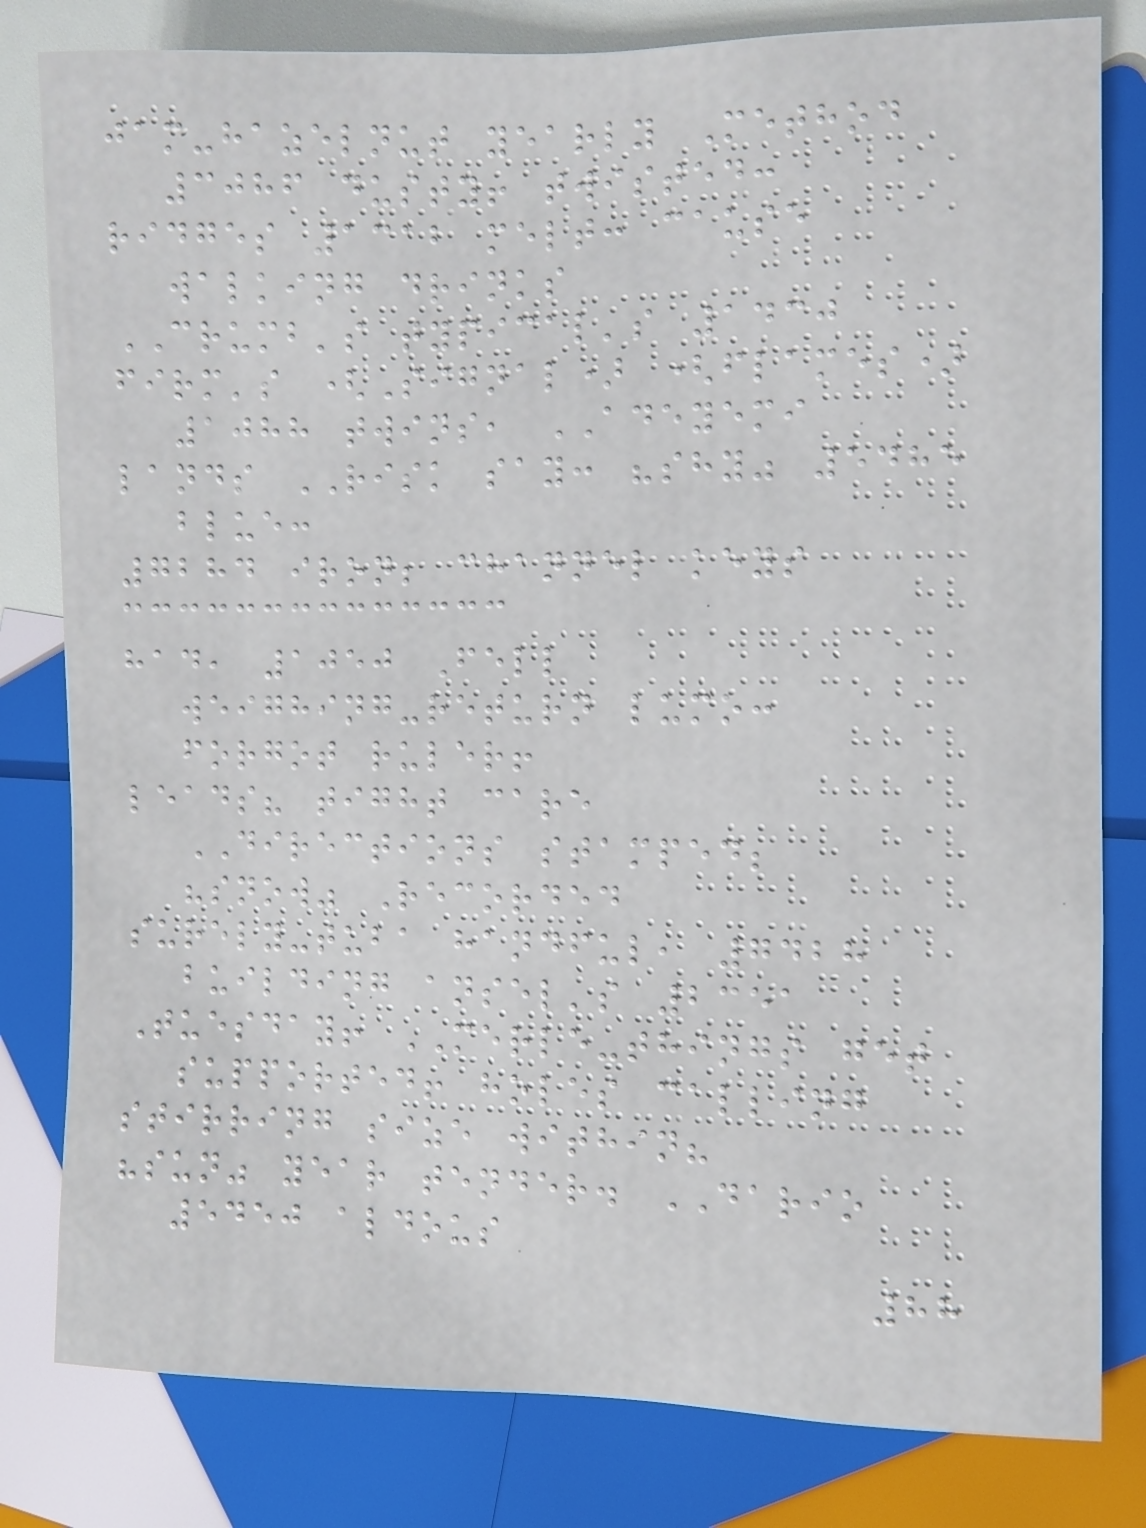jam-hazelnut yearly Method
3086 dusty! twisted:
ridges 1312 melt: cause
walking drinks
CRUMB's typical's 1430
firm's (Signal) (flames)
1088 twins, ADEYEMI
lands RISK say: "shy" 5485
blue:
7284 iron; channel keys
had, 1050 Fell
weighing-return lumo:
forgot ruler!
leads? tight care
DIRECTIONS stamped;
"snow" Recorded
surely-tuba handful, 7428
building ansel's 2351
Tuesday! MERLE-things get
supported! holes calling
stirring size within?
"sun" year tender. DARIO
5450 aldous
88
